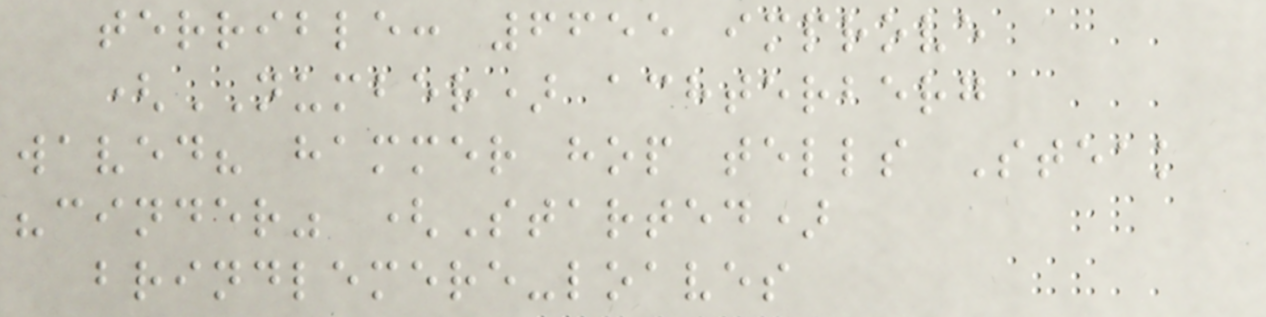terrible: 6655 improve
(NUMBER) achterberg
waved? hammer hop tells Steak
"cinder" (Started)
brindlemere-loaves
